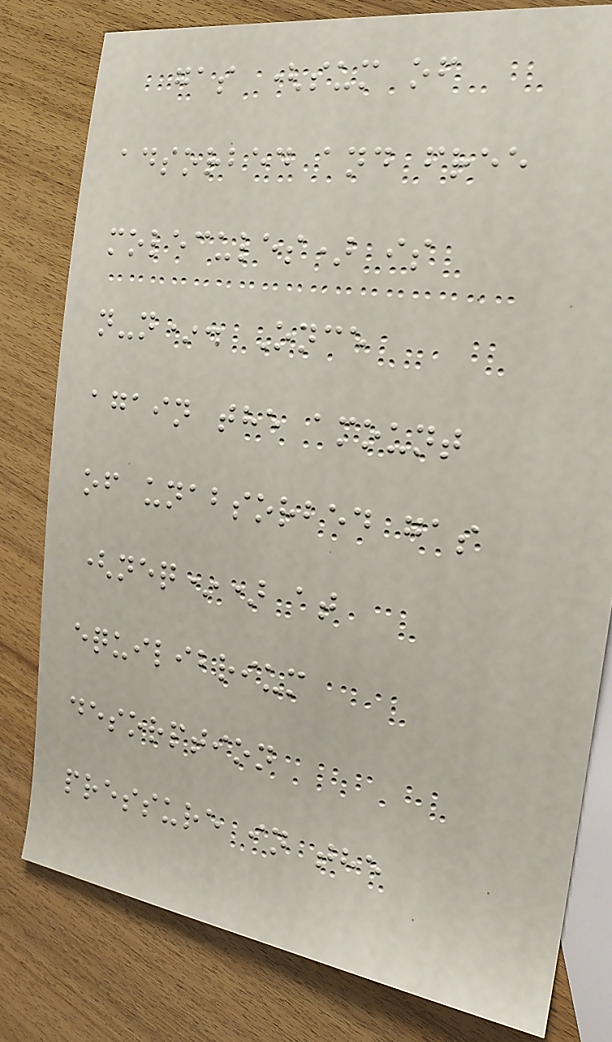gas (sum of
adsorbed and free
molecules) is
n-n*. Once
again the amount
of unabsorbed gas
(neq*) at
equilibrium
desorption
pressure in the
